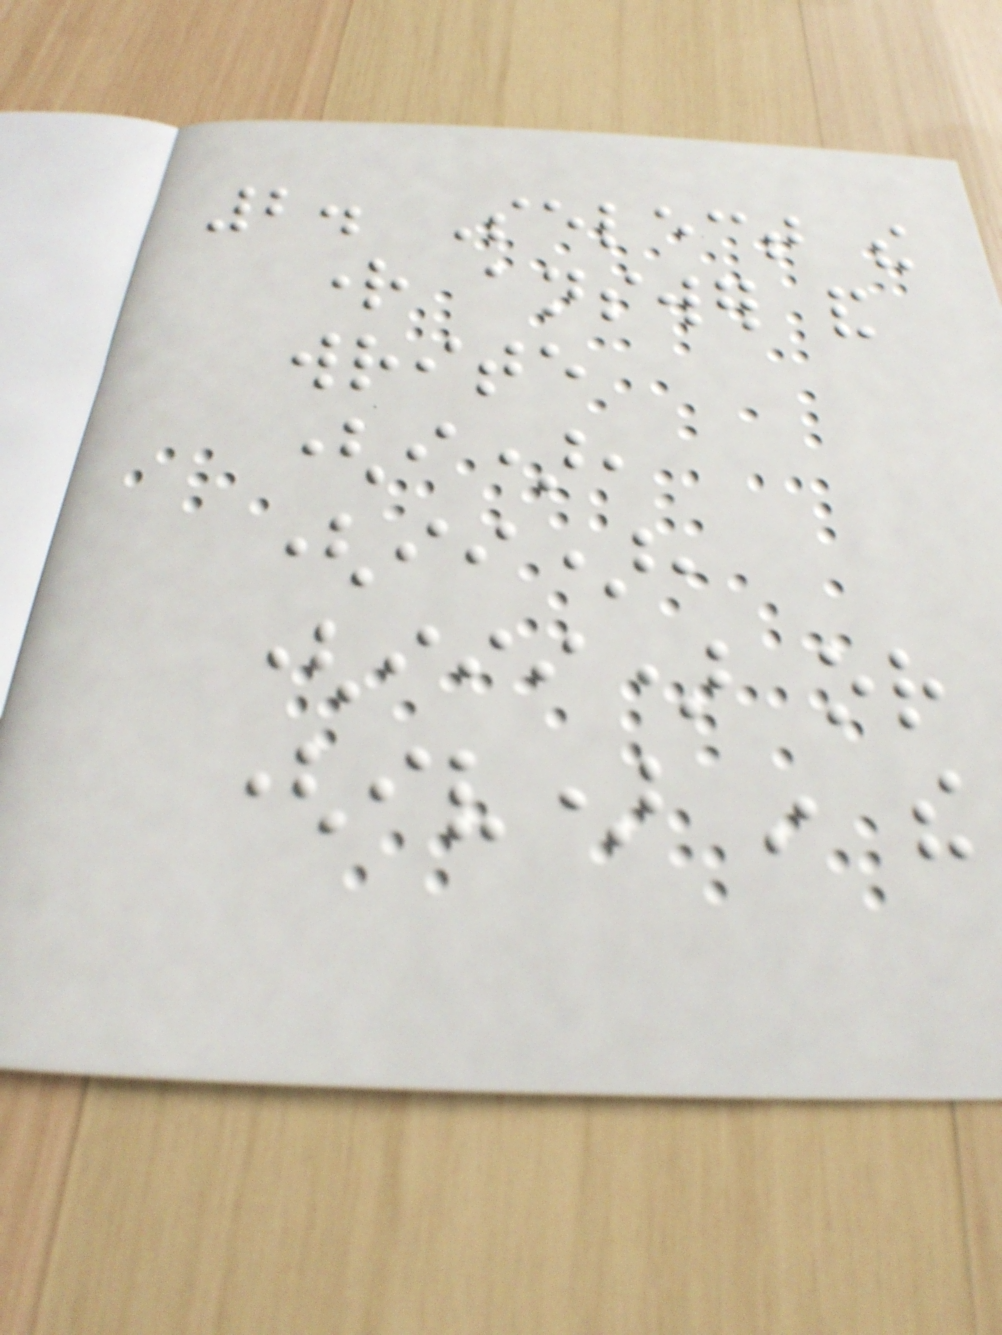2. Select the
right answer and
write
(i),
(ii),
(iii) or
(iv) in the
